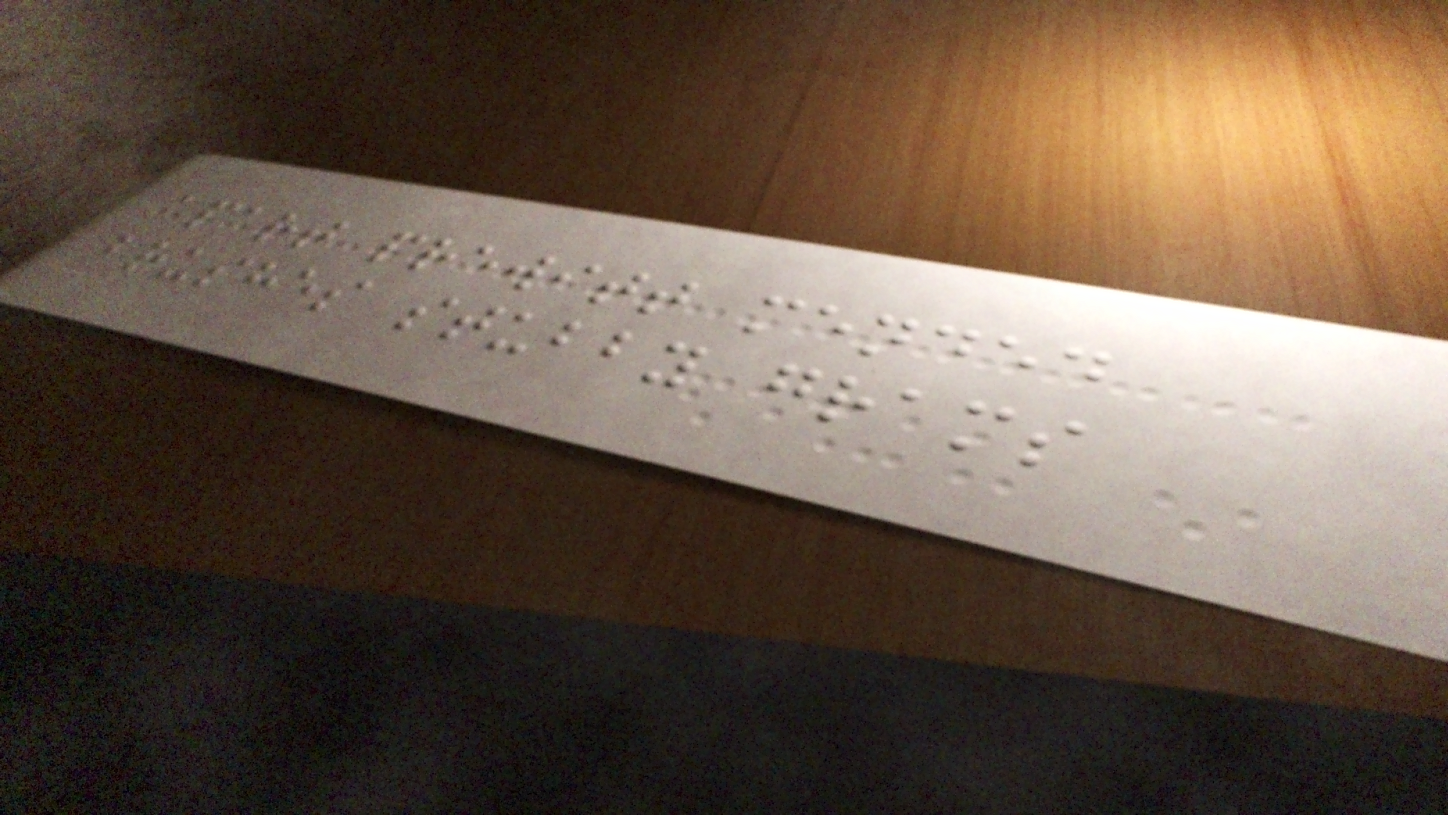apart prewitt mended
brushes stubby grams
